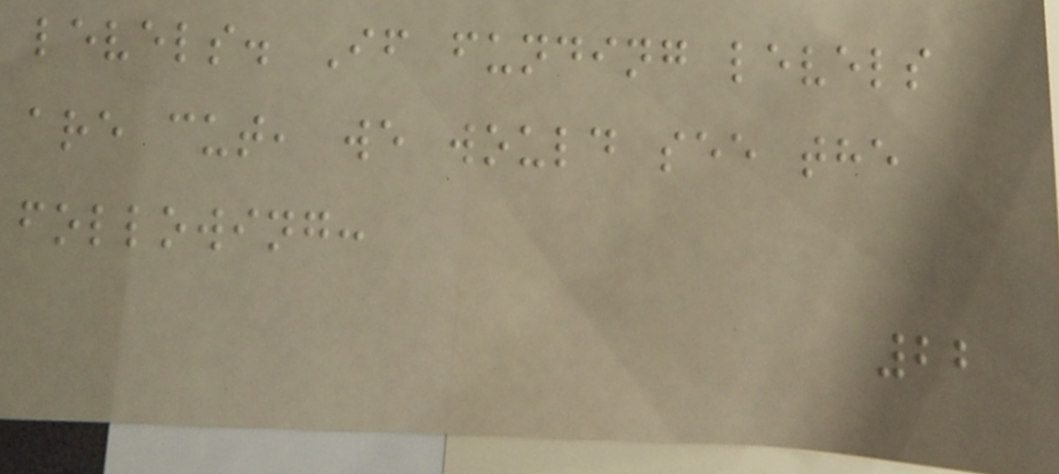levels. If funding levels
are cut, we would see the
following:
22
